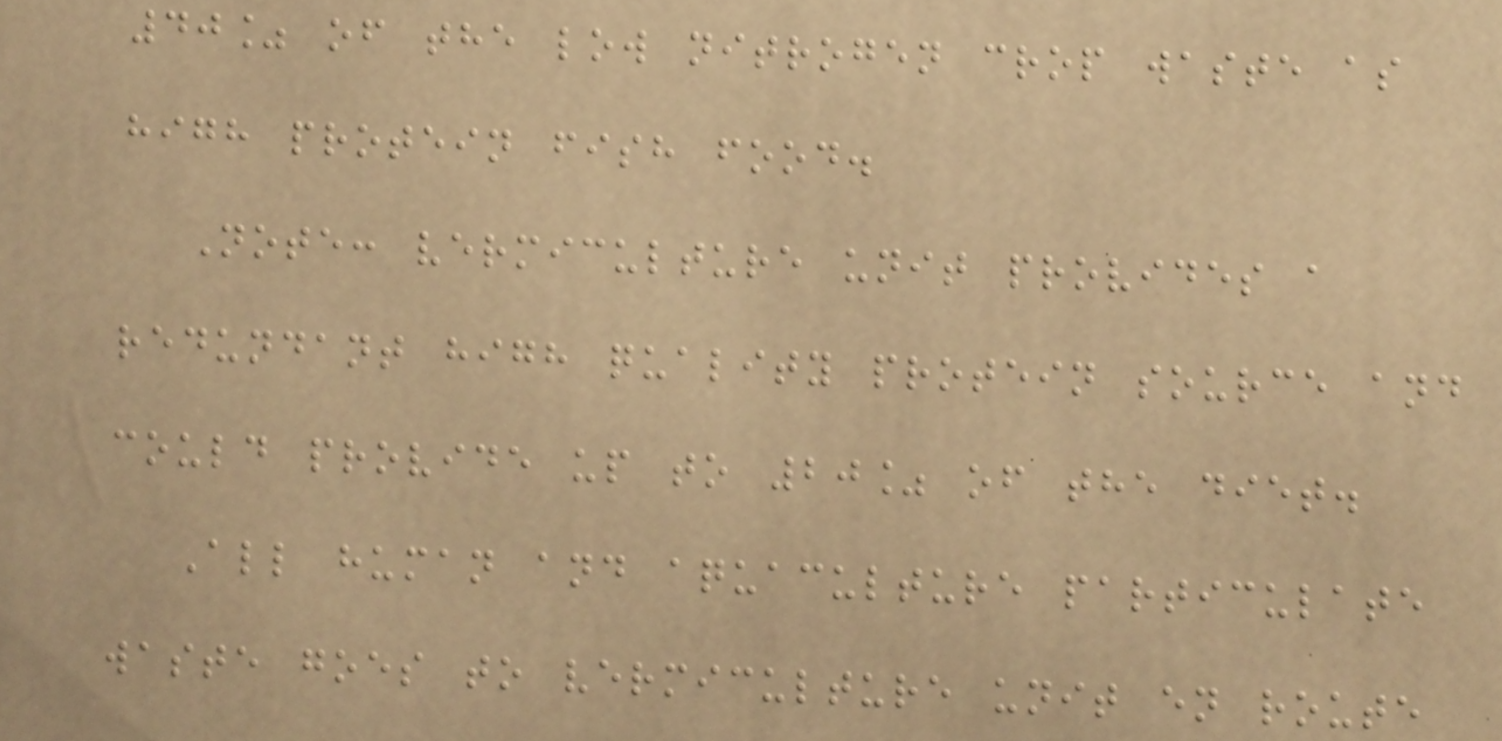40% of the low nitrogen crop waste as
high protein fish food.
Note: vermiculture unit provides a
redundant high quality protein source and
could provide up to 20% of the diet.
All human and aquaculture particulate
waste goes to vermiculture unit en route
